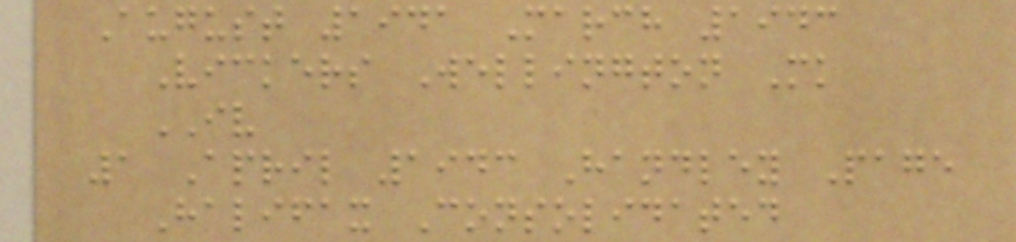August 1941 March 1943
Vickers Wellington Mk
IV
1 April 1943 Handley Page
Halifax Consolidated
